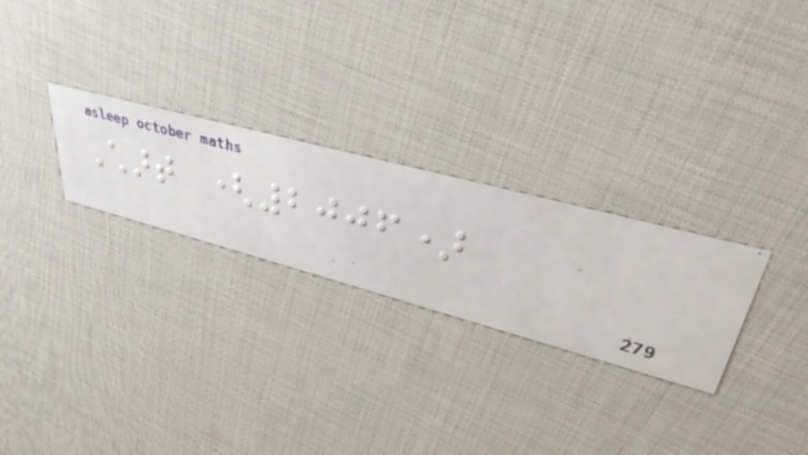Chart (2006)
